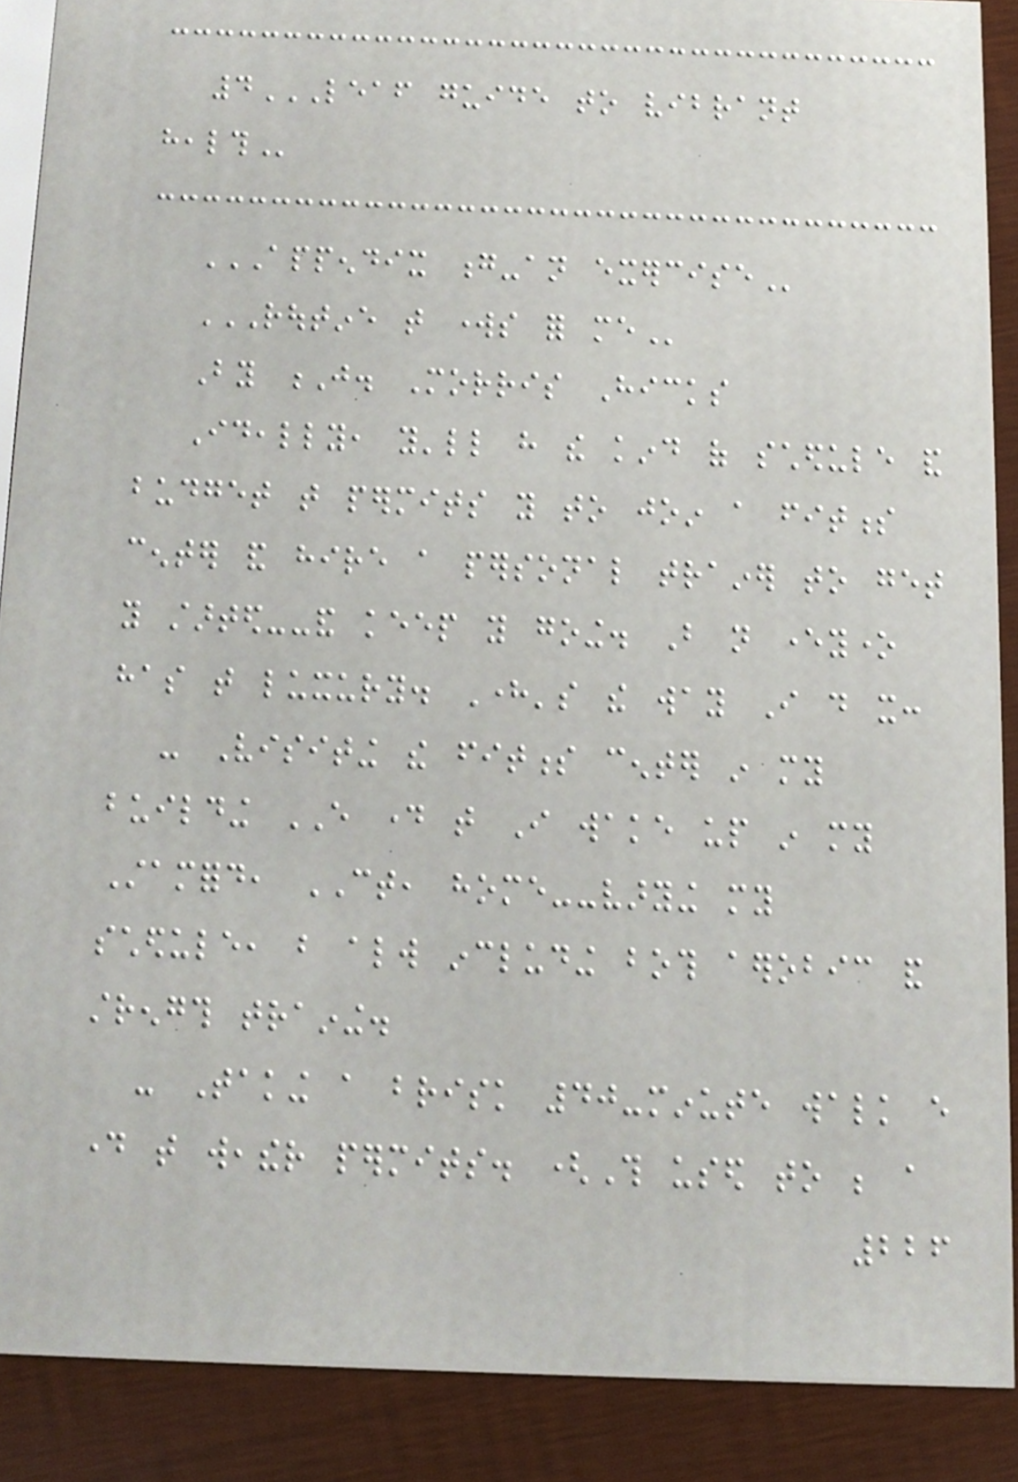4LEAF GUIDE TO VIBRANT
HEALTH
APPENDIX G-AN EXERCISE
ROUTINE THAT WORKS FOR ME
By J. Morris Hicks
Ideally, you'll have the kind of schedule and
budget that permits you to join a fitness
center and hire a personal trainer to get
you started--and keep you going. But not everyone
has that luxury. Here's the way I do it:
- Visiting the fitness center in my
building EVERY day that I wake up in my
Stamford, CT, home--varying my
schedule, but always including both aerobic and
strength training.
- Taking a brisk 40-minute walk every
day that weather permits. (This used to be a
226
